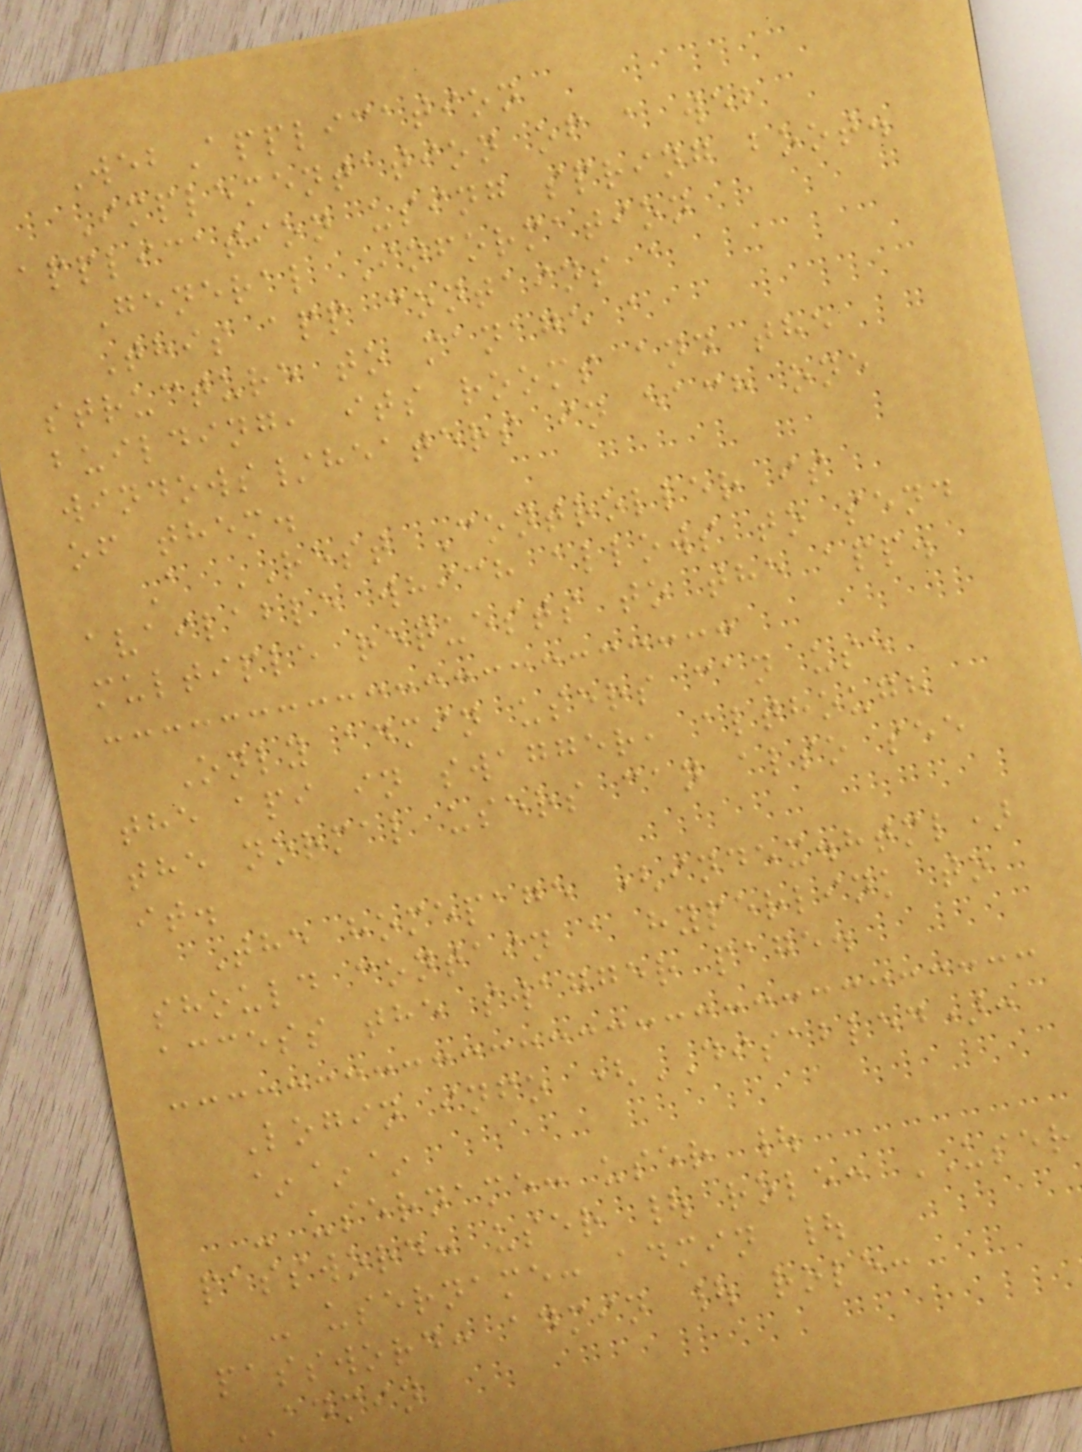WebApplication
Implementation of a web
application using spring boot.
General Information
This app contains a
structure to manage a
building, its rooms and the
windows/heaters in each one
of them.
A REST Controller is
available which allows to send
multiple requests to the app.
Only admin users can use
the api in swagger, although
the normal users can also see
it.
The homepage (index.html)
should contain a hyperlink to
access the swagger page.
Login info (DISABLED):
~~~
- username: user |
password: user | role: USER
- username: admin |
password: admin | role:
ADMIN
